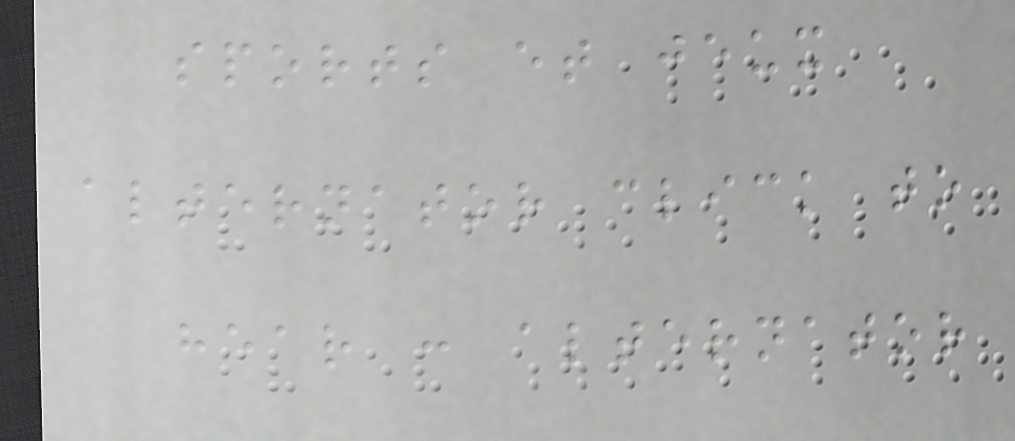sports et jeux
alternator click to
hear : alternator
